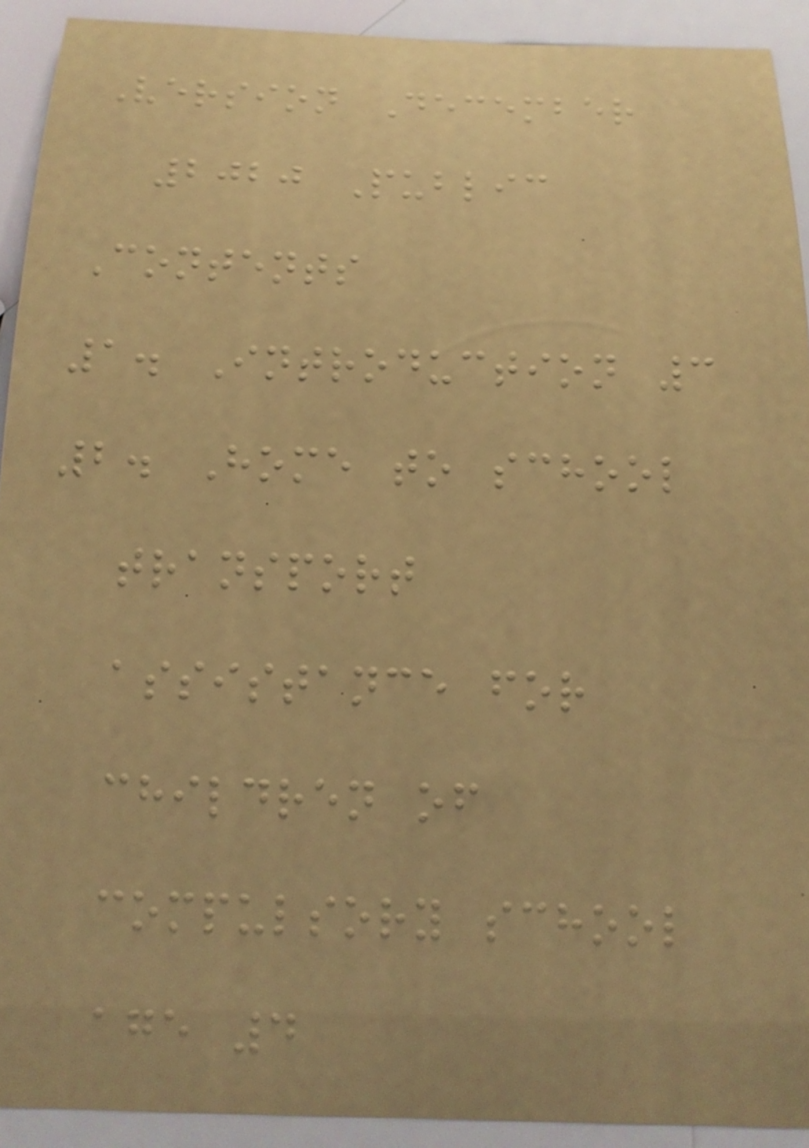Version December
2020 Public
Contents
1. Introduction 3
2. Home to school
transport
assistance for
children of
compulsory school
age 4
